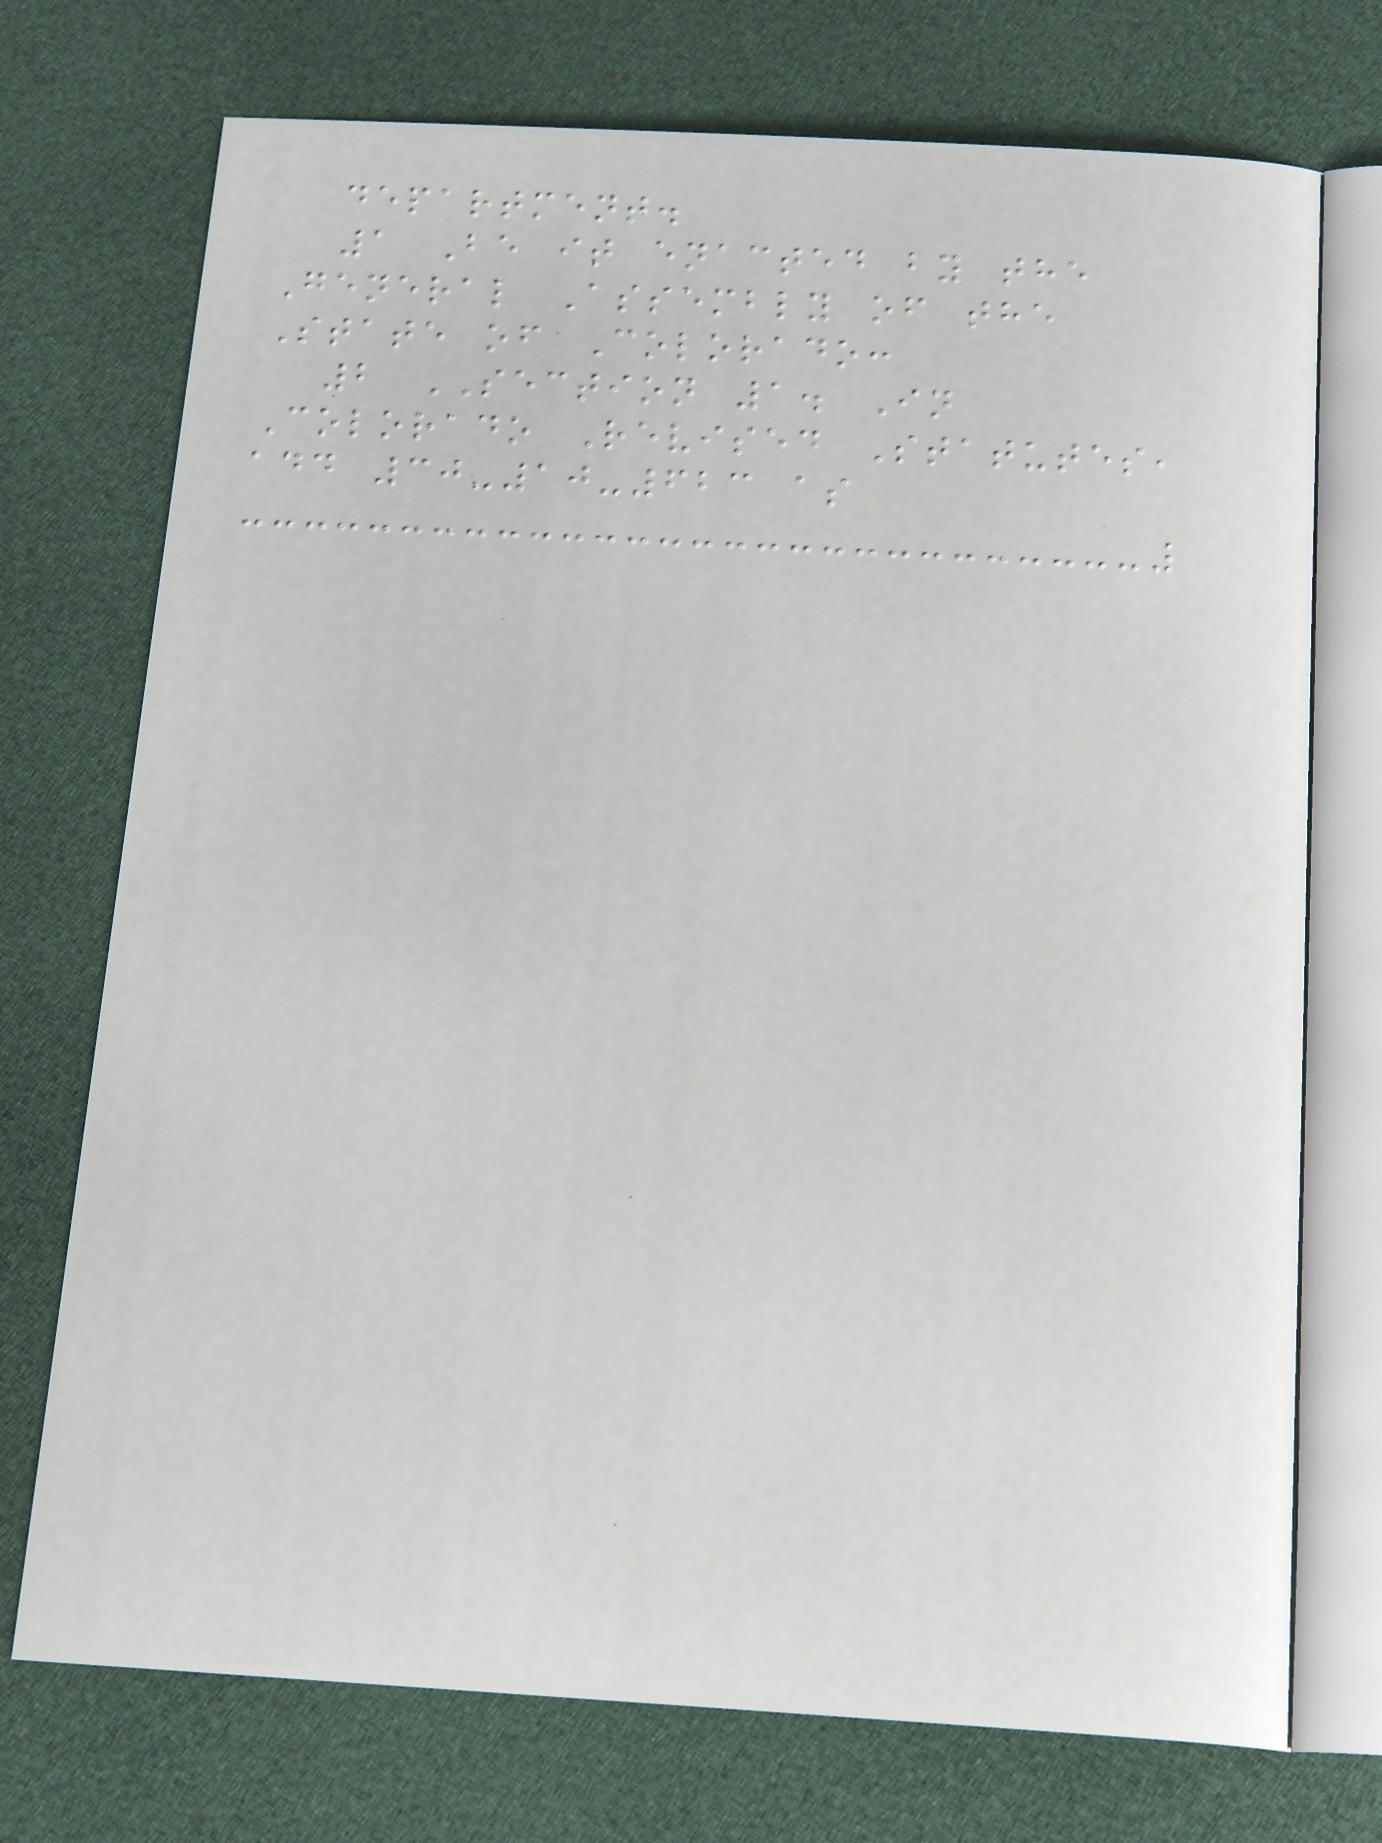department.
1 Be it enacted by the
General Assembly of the
State of Colorado:
2 SECTION 1. In
Colorado Revised Statutes,
add 30-10-623 as
